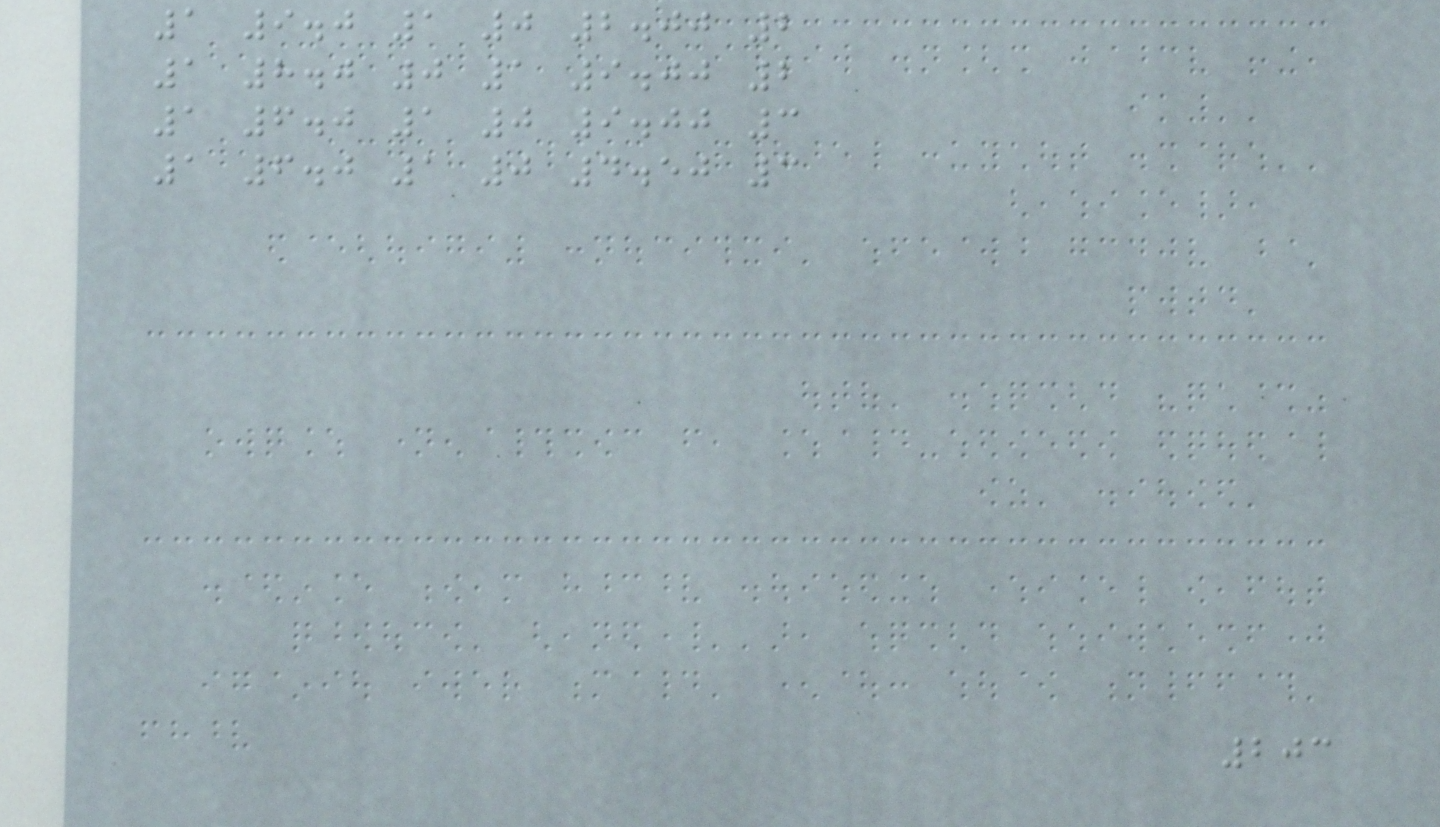1 9.0 1 0 2.00 2
1 8.0 0 1 9.00 2
1 6.0 1 0 9.00 3
1 6.0 1 0 4.50 3
203
